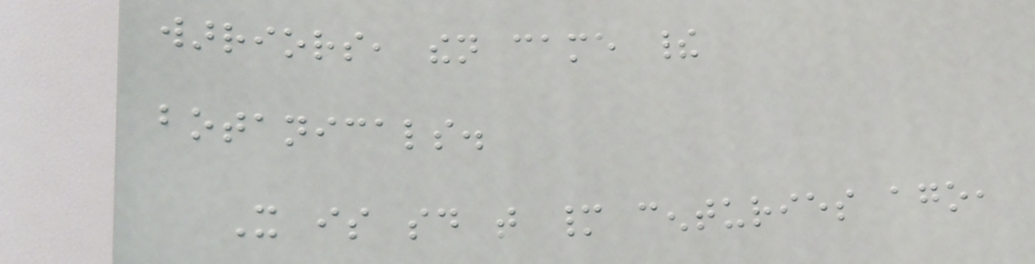warriors, then came their
botanicals.
It is said that many centuries ago,
